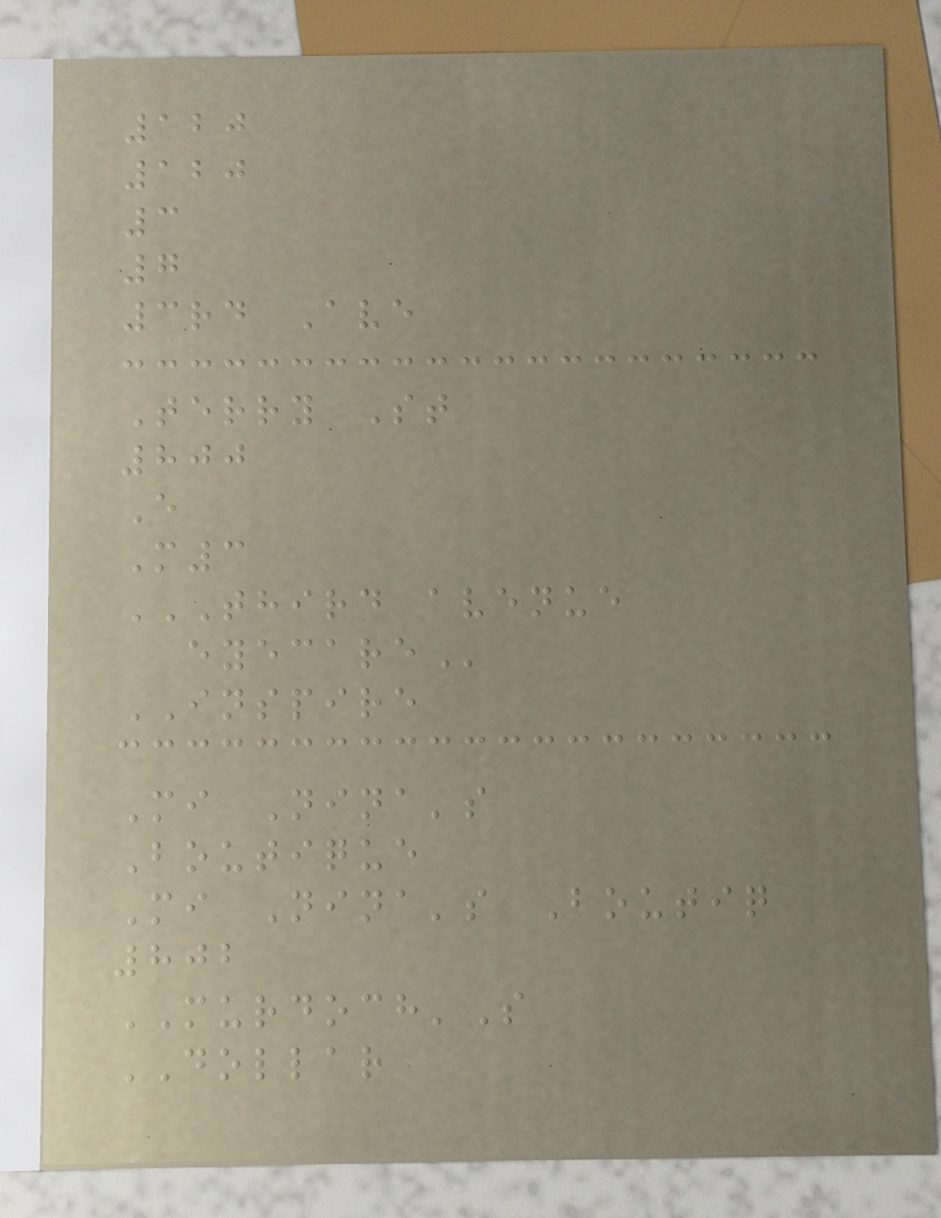120
120
3
7
3rd Ave
Terry St
800
E
M3
THIRD AVENUE
EYECARE
INSPIRE
Mi Nina's
Boutique
Mi Nina's Boutiq
802
MURDOCH'S
DOLLAR
